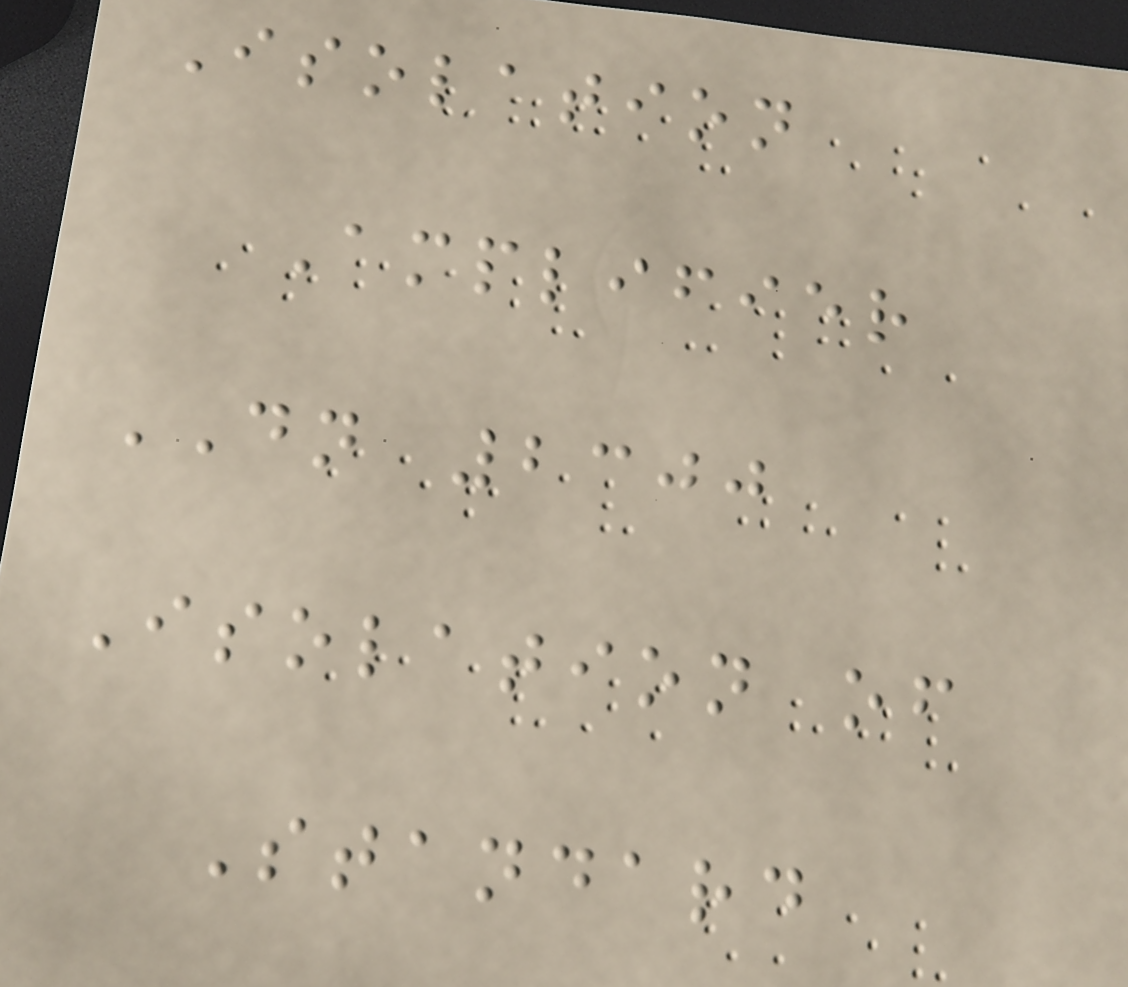Isolation
Amplifier
DN 2300
Isolation of
Standard
